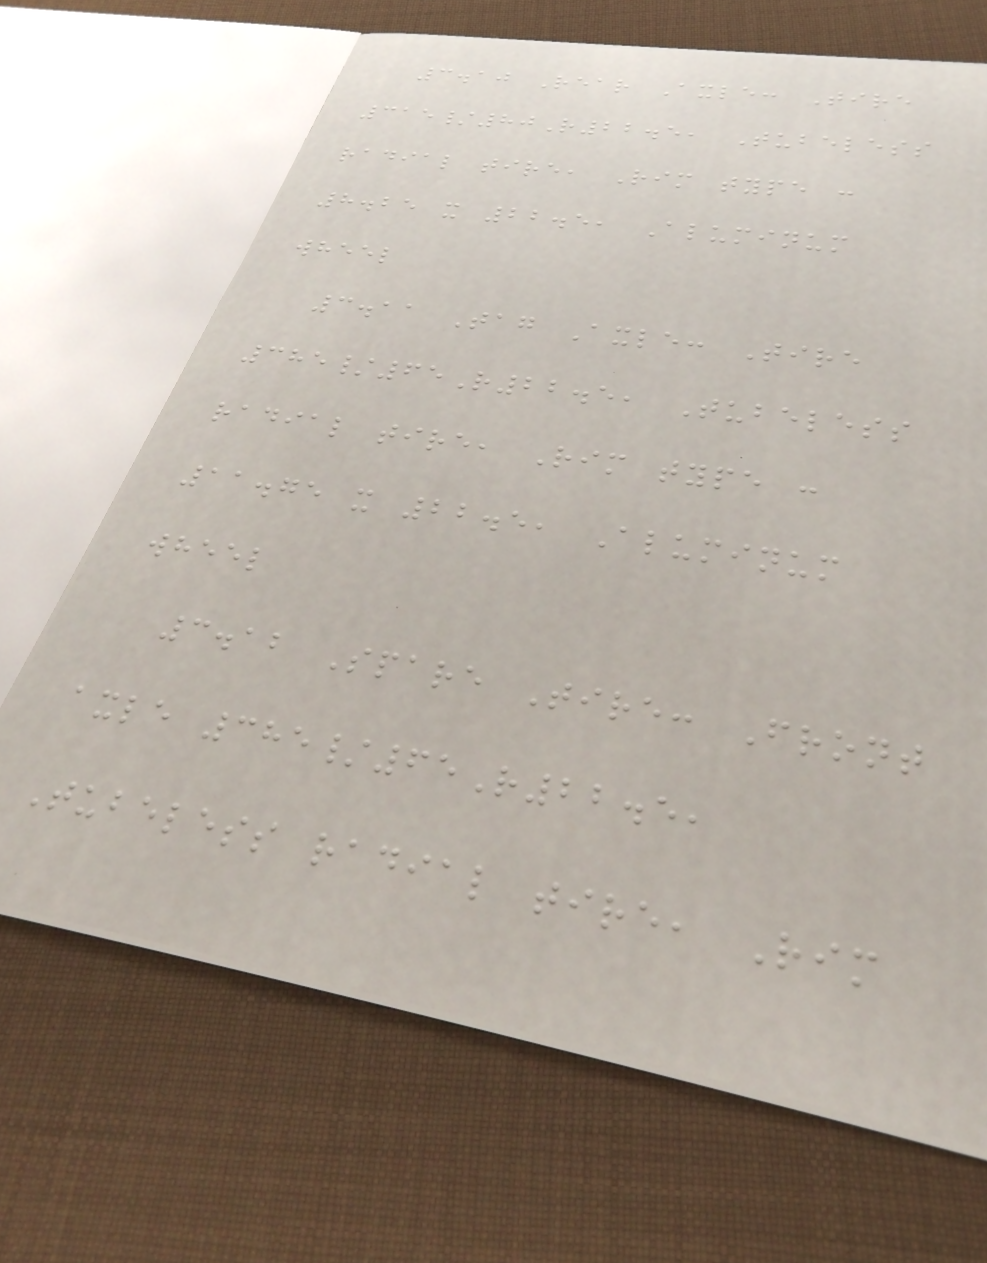3.10 Rear Axle: Tire
315/80R22.5, Tubeless
radial tire, Rim type :
8.25 x 22.5, Aluminum
wheel
3.11 Tag Axle: Tire
385/65R22.5, Tubeless
radial tire, Rim type :
11.75 x 22.5, Aluminum
wheel
3.12 Spare Tire: Front
axle 385/65R22.5,
Tubeless radial tire, Rim
